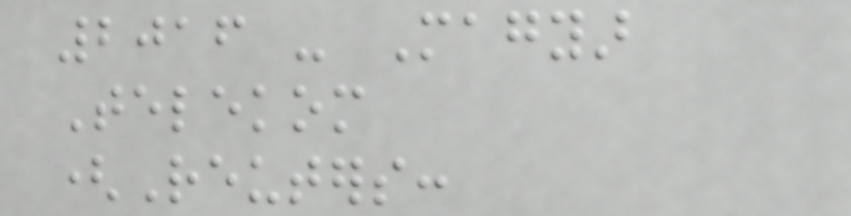2016 - Magyar
Telekom
(Reuters:
